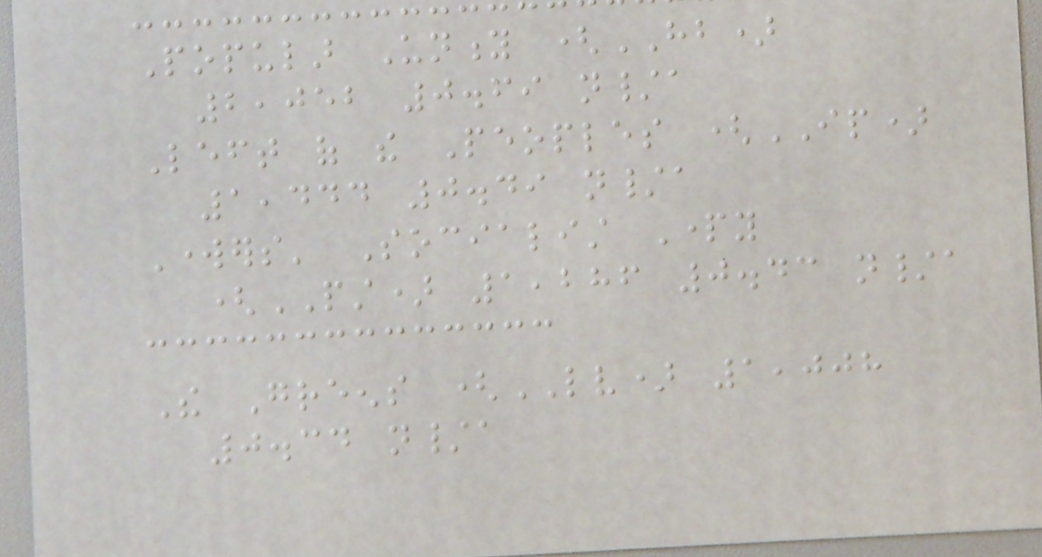Popular Unity (HB)
2,052 0.69 n/a
Left of the Peoples (IP)
1,444 0.49 n/a
Workers' Socialist Party
(PST) 1,286 0.43 n/a
The Greens (LV) 1,008
0.34 n/a
